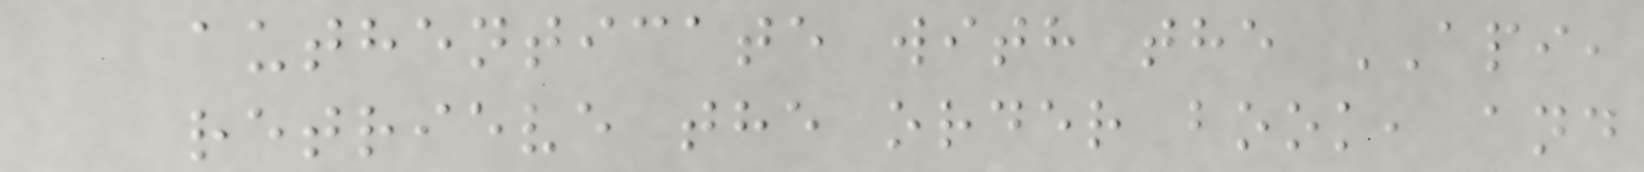authenticate with the API,
retrieve the order book, and
